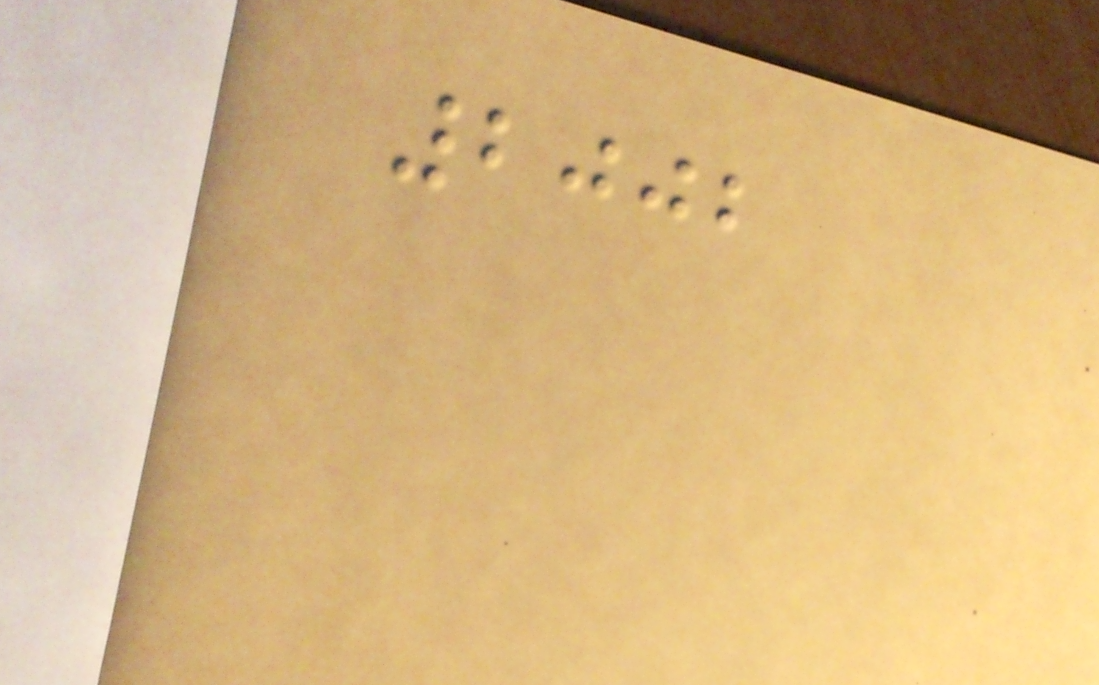2002
